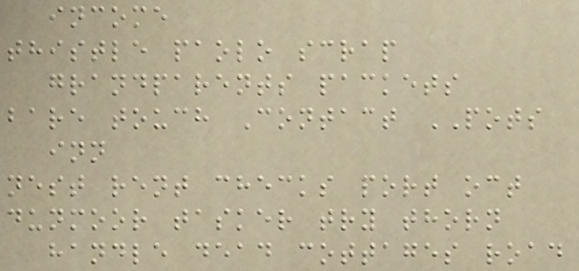income
thistle paolo scrap
grandparents packets
bare touch Contact POTS
inn
nest rent checks port oct
dunmoor tasker try thorn
handle dead cottages road
